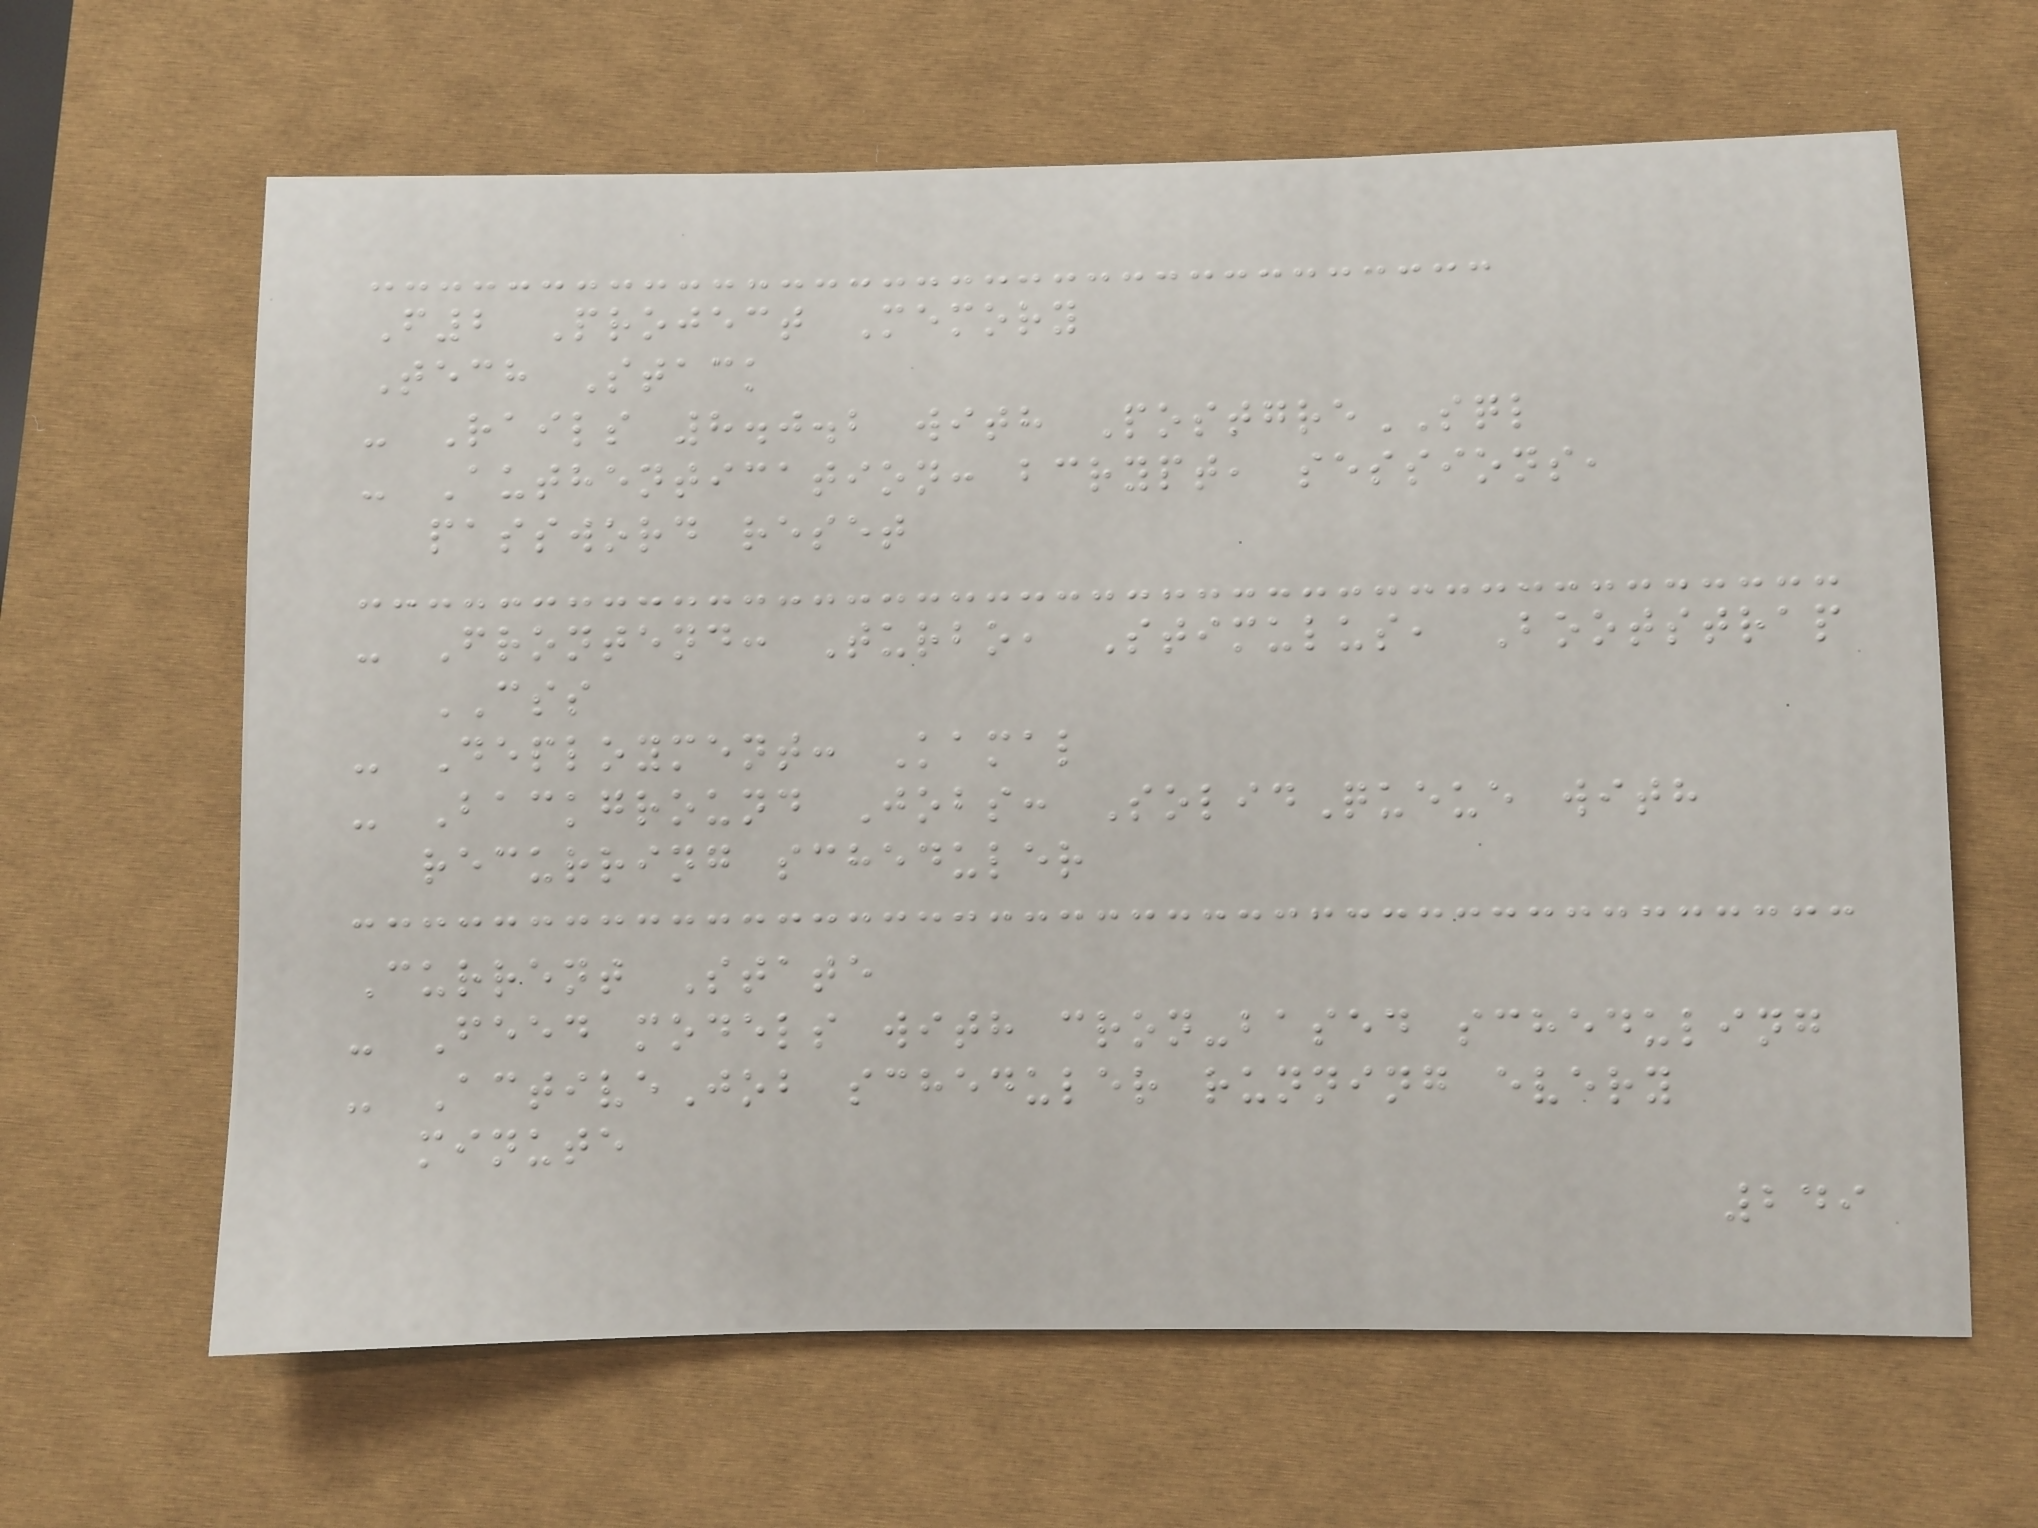F2 Project Memory
Tech Stack
- Rails 8.0.2 with PostgreSQL
- Authentication: bcrypt, sessions,
password reset
- Frontend: Turbo, Stimulus, Bootstrap
CSS
- Deployment: Kamal
- Background Jobs: SolidQueue with
recurring scheduler
Current State
- Feed models with cron-based scheduling
- ActiveJob scheduler running every
minute
249
